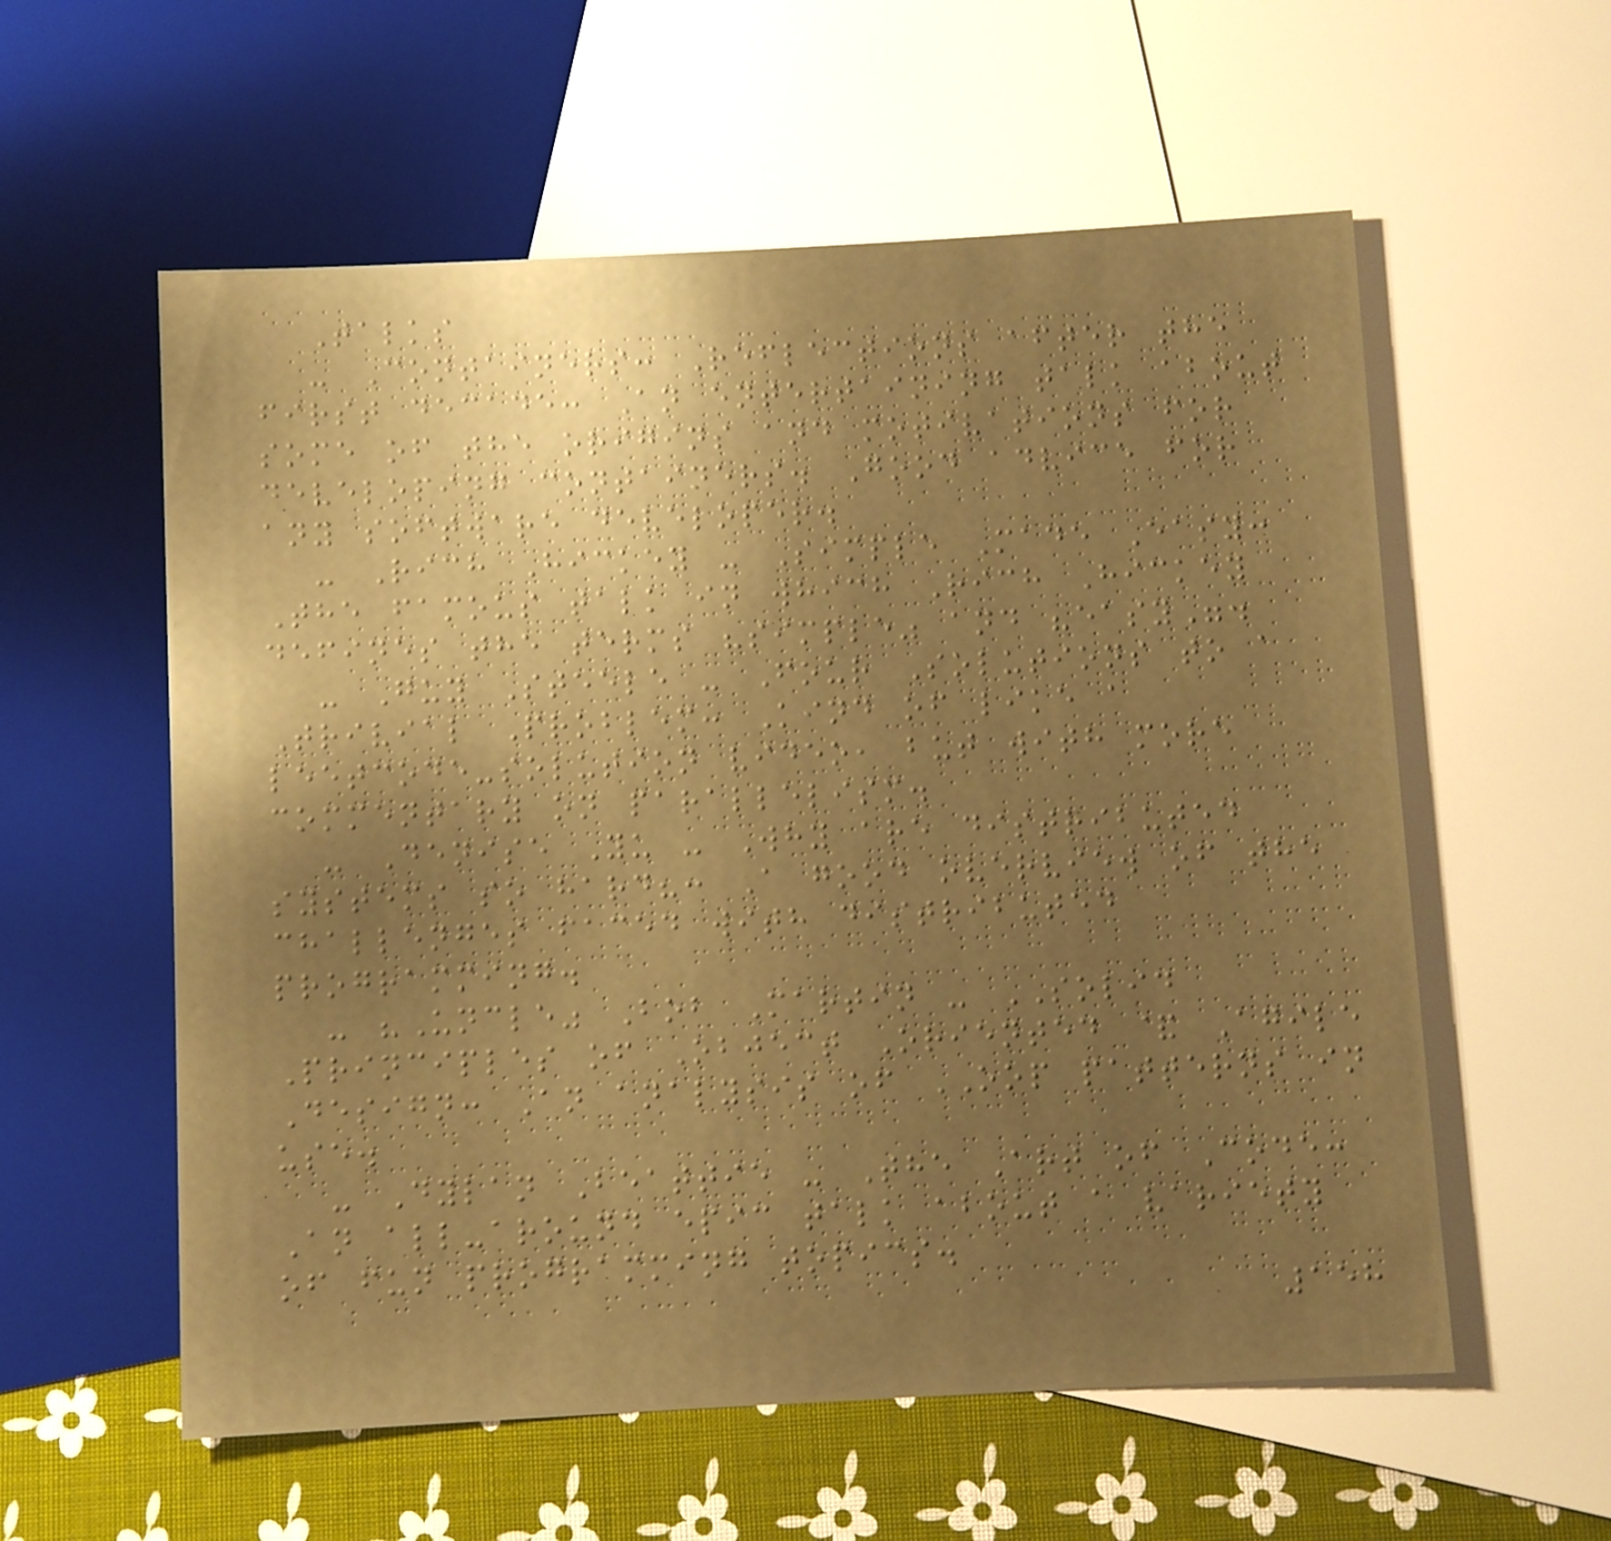Talks
- Containers: Reflections after the
first decade: An entertaining talk about
some of the origins and motivations for
developing containers. Good advice for
any software developer.
- Rich Hickey - Simple Made Easy:
The famous talk in which Rich Hickey
defines the terms "simple" and "easy".
- Guy Steele - Four Solutions to a
Trivial Problem: Kind of like a
leetcode-solution video, but with more
commentary on parallelism.
- Denise Yu - Why are distributed
systems so hard?: A good overview of the
challenges faced with distributed
programming.
- "Uncle" Bob Martin - SOLID
Principles of Object Oriented & Agile
Design: An analysis of OOP patterns in
use.
- Dylan Beattie - The Art of Code:
An all-around epic talk about a variety
of fun programming topics.
158
